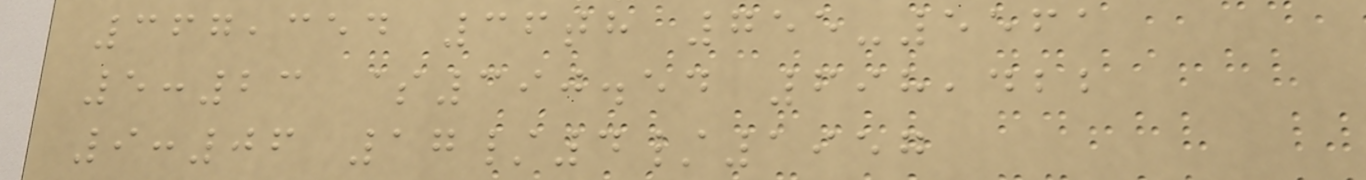367,354 36th 755-5561
5:23 $390.54 698,422
9:06 17/4/1957
